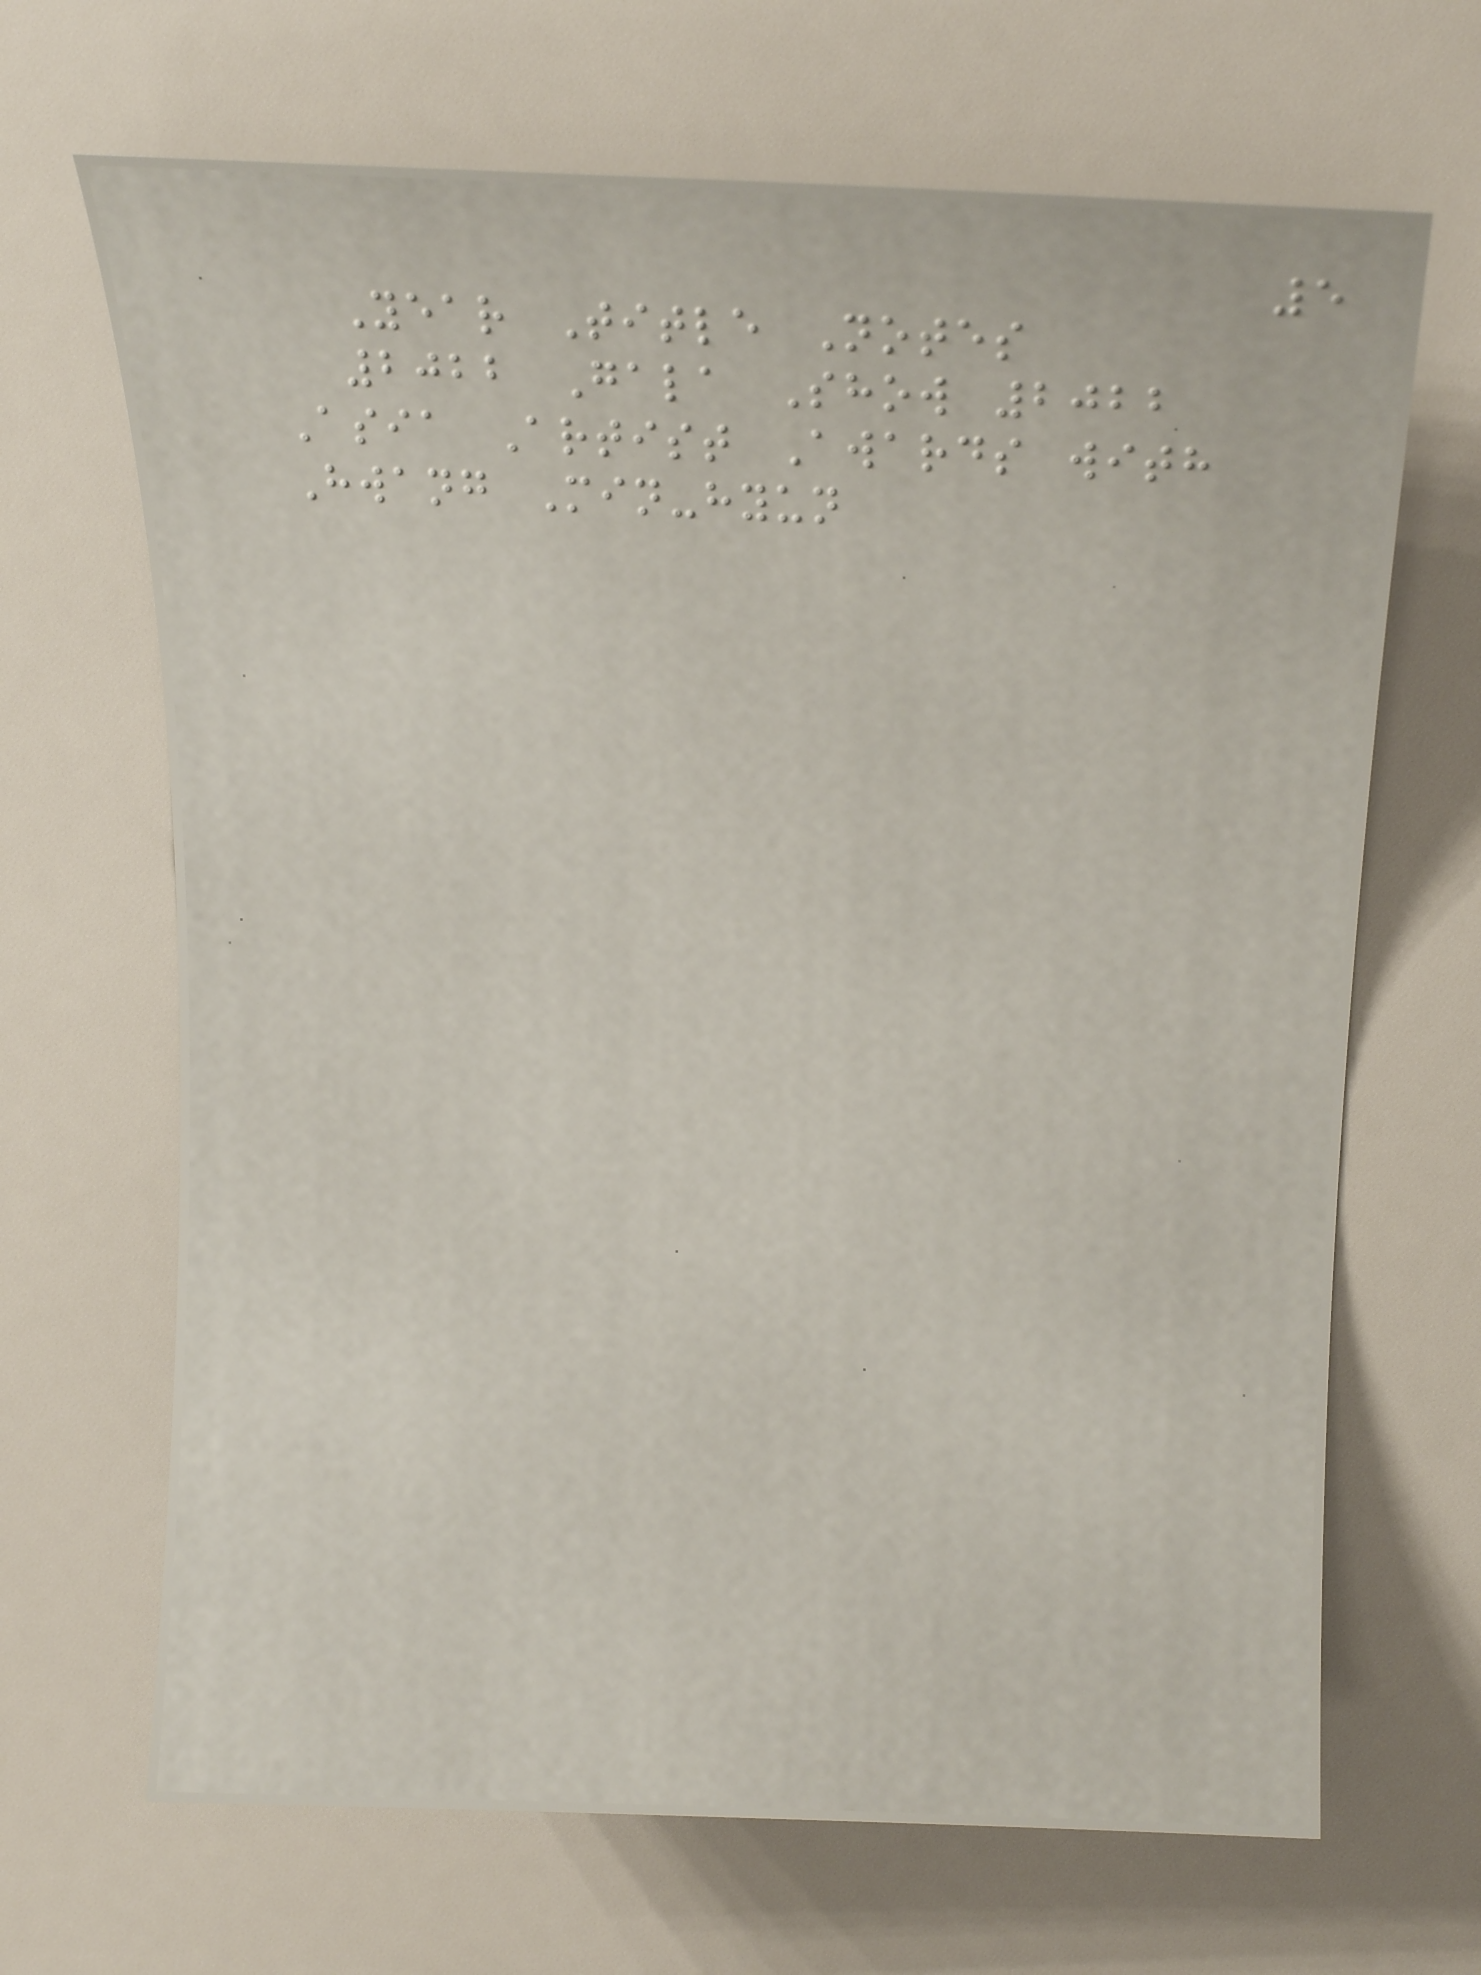5
Year Title Notes
2022 Gala Show 2022
Asia Artist Awards with
Hwang Min-hyun
